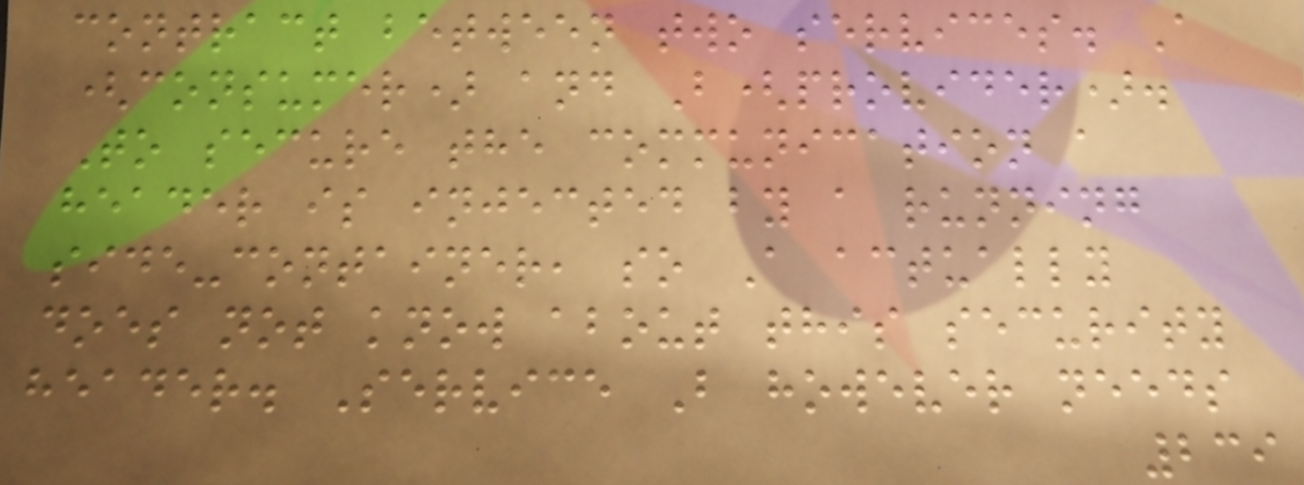contract between two services. A
(consumer) and B(provider).
To secure the communication a
header is injected by a running
side-container, so A actually
does not know about this security
header. Service B however needs
239
